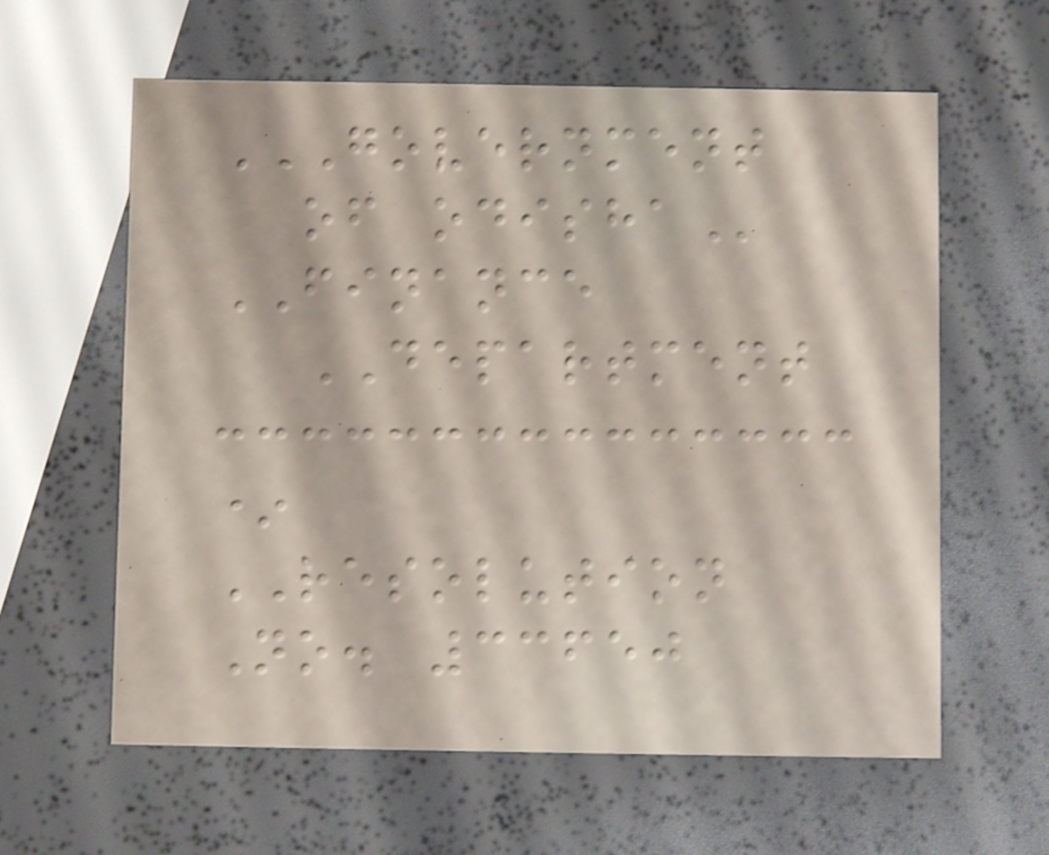GOVERNMENT
OF ODISHA
FINANCE
DEPARTMENT
*
RESOLUTION
No. 33650
